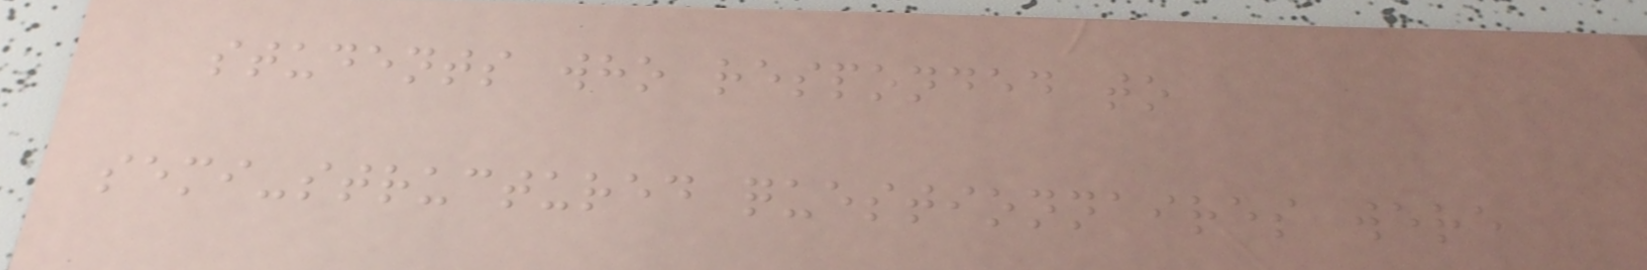students who responded to
semi-structured questionnaires were
